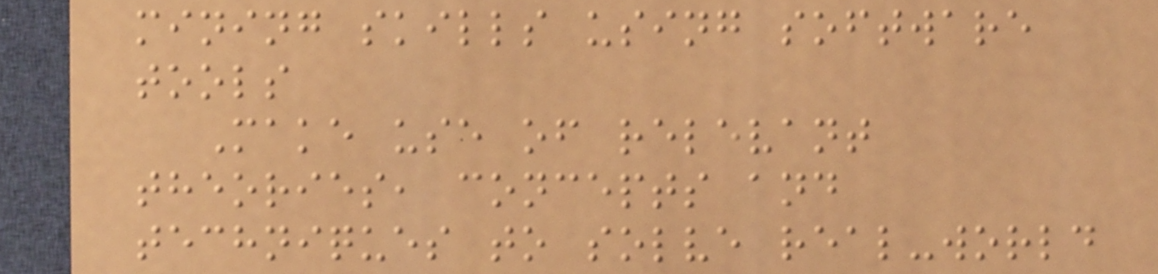mining skills using software
tools
Make use of relevant
theories, concepts and
techniques to solve real-world
